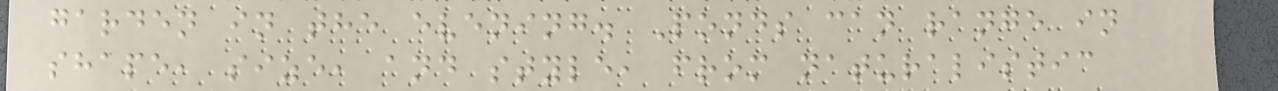garden in the evening. Ponds can range in
shape, size, and style, from naturalistic
